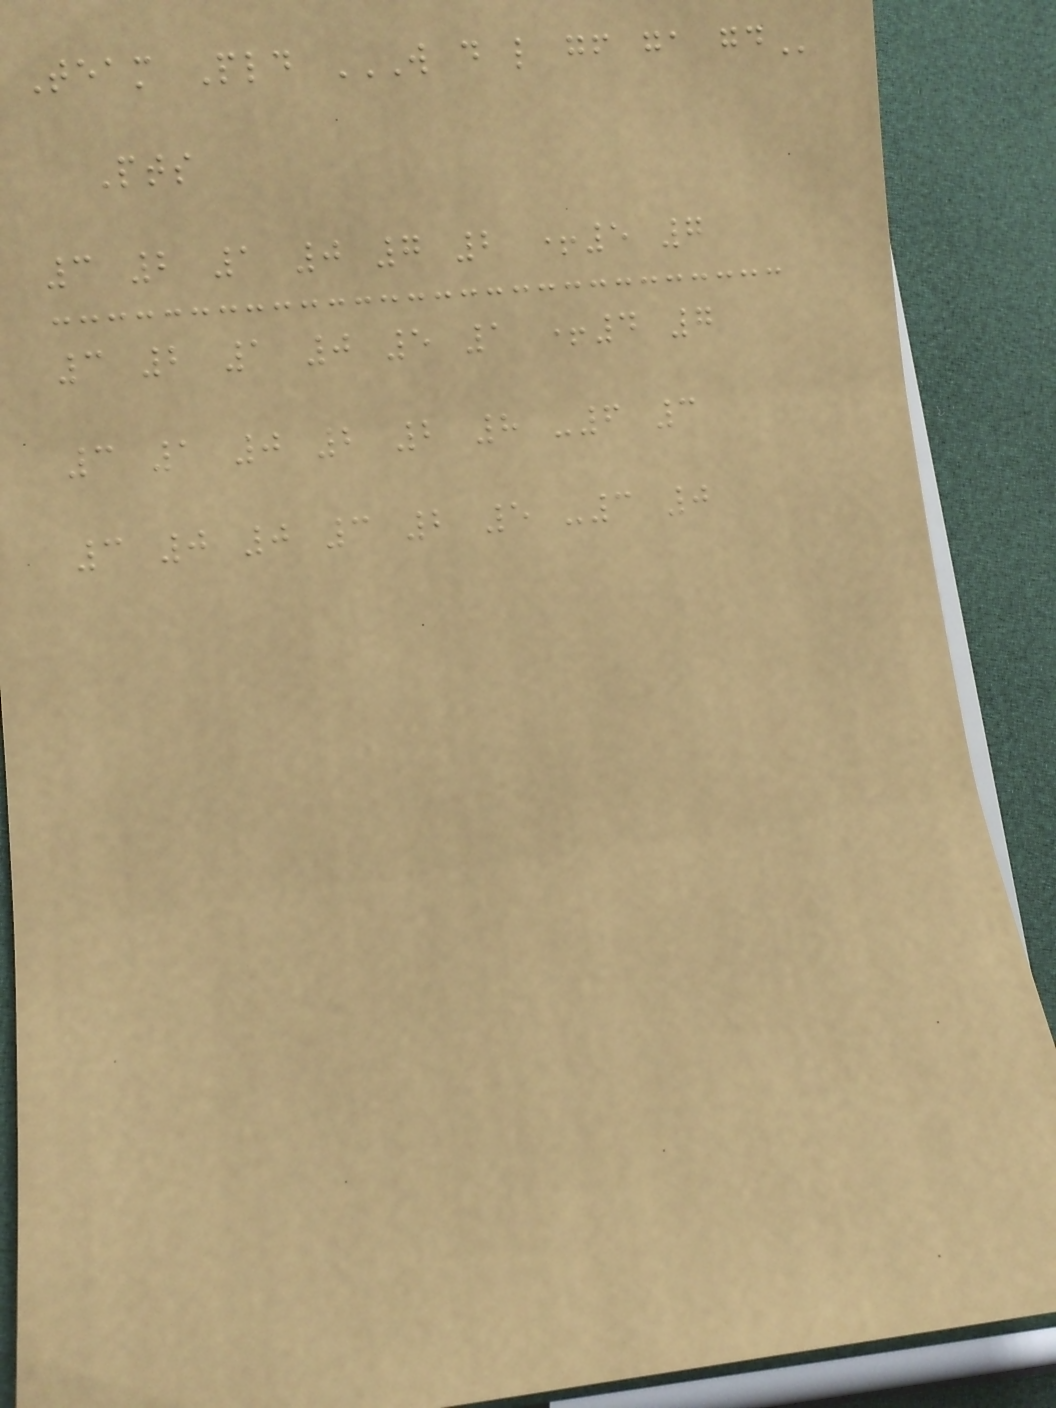Team Pld W D L GF GA GD
Pts
3 2 1 0 7 2 +5 7
3 2 1 0 5 1 +4 7
3 1 0 2 2 8 -6 3
3 0 0 3 2 5 -3 0
